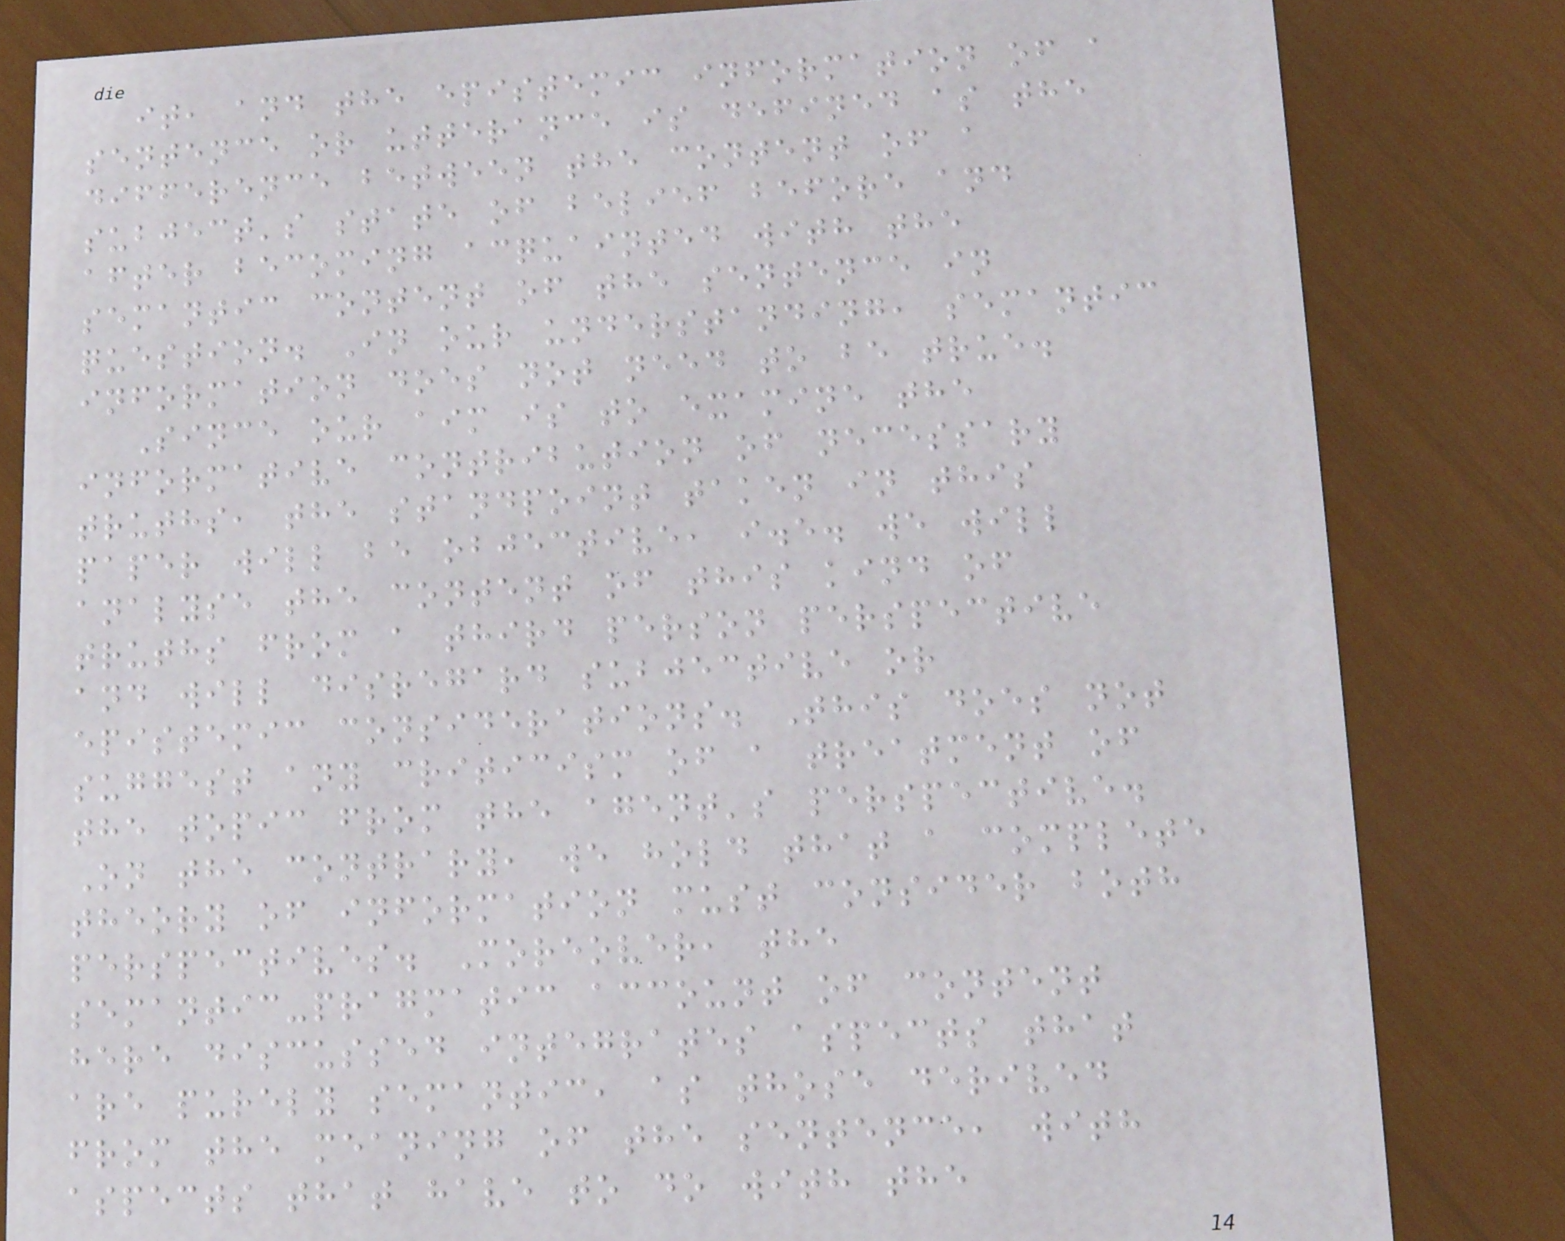it, and the epistemic information of a
sentence or utterance is defined as the
difference between the content of a
subject's state of belief before and
after becoming acquainted with the
semantic content of the sentence in
question. In our understanding, semantic
information does not need to be true.
Since our aim is to examine the
informative contribution of necessary
truths, the standpoint taken in this
paper will be objective, i.e. we will
analyse the content of this kind of
truths from a third person perspective
and will disregard subjective or
epistemic considerations. This does not
suggest any criticism of a treatment of
the topic from the agent's perspective.
On the contrary, we hold that a complete
theory of information must consider both
perspectives. Moreover, the
semantic-pragmatic account of content
here discussed integrates aspects that
are purely semantic, as those derived
from the meaning of the sentence, with
aspects that have to do with the
